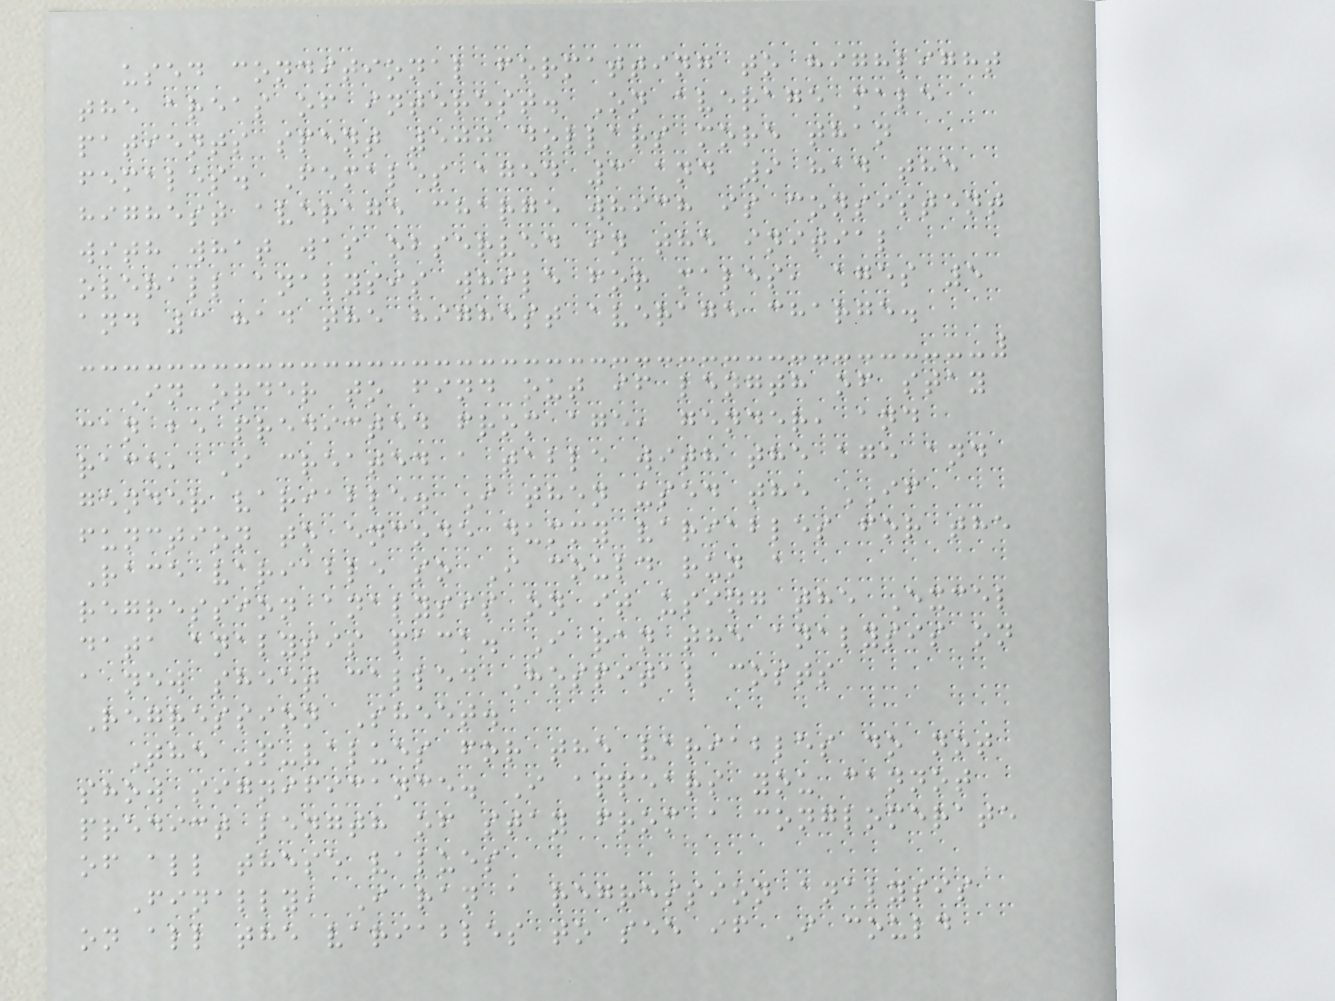used conditional formatting to highlight
the areas of interest. On average male
patients spent 500 dollars more than
females. Females aged 3 and 9 had the
highest average charge which is consistent
with what was observed in the initial
overall analysis while for males, ages 5
and 3 had the highest average charge.
In order to find out if length of stay
can be predicted from age, gender, and
race, I created a table with the age and
gender variable. I then used the IF
function to encode dummy variables for the
Race variable so I could run a
regression analysis on it using the Excel
data analysis pack. I ran the analysis on
a new sheet called Hospital costs
Regression Sheet.
The P-values for the variables do not
show significance. I appears you cannot
predict length of stay from a conglomerate
of all these values
Finally, I ran a regression analysis
on all the variables to see if I could
